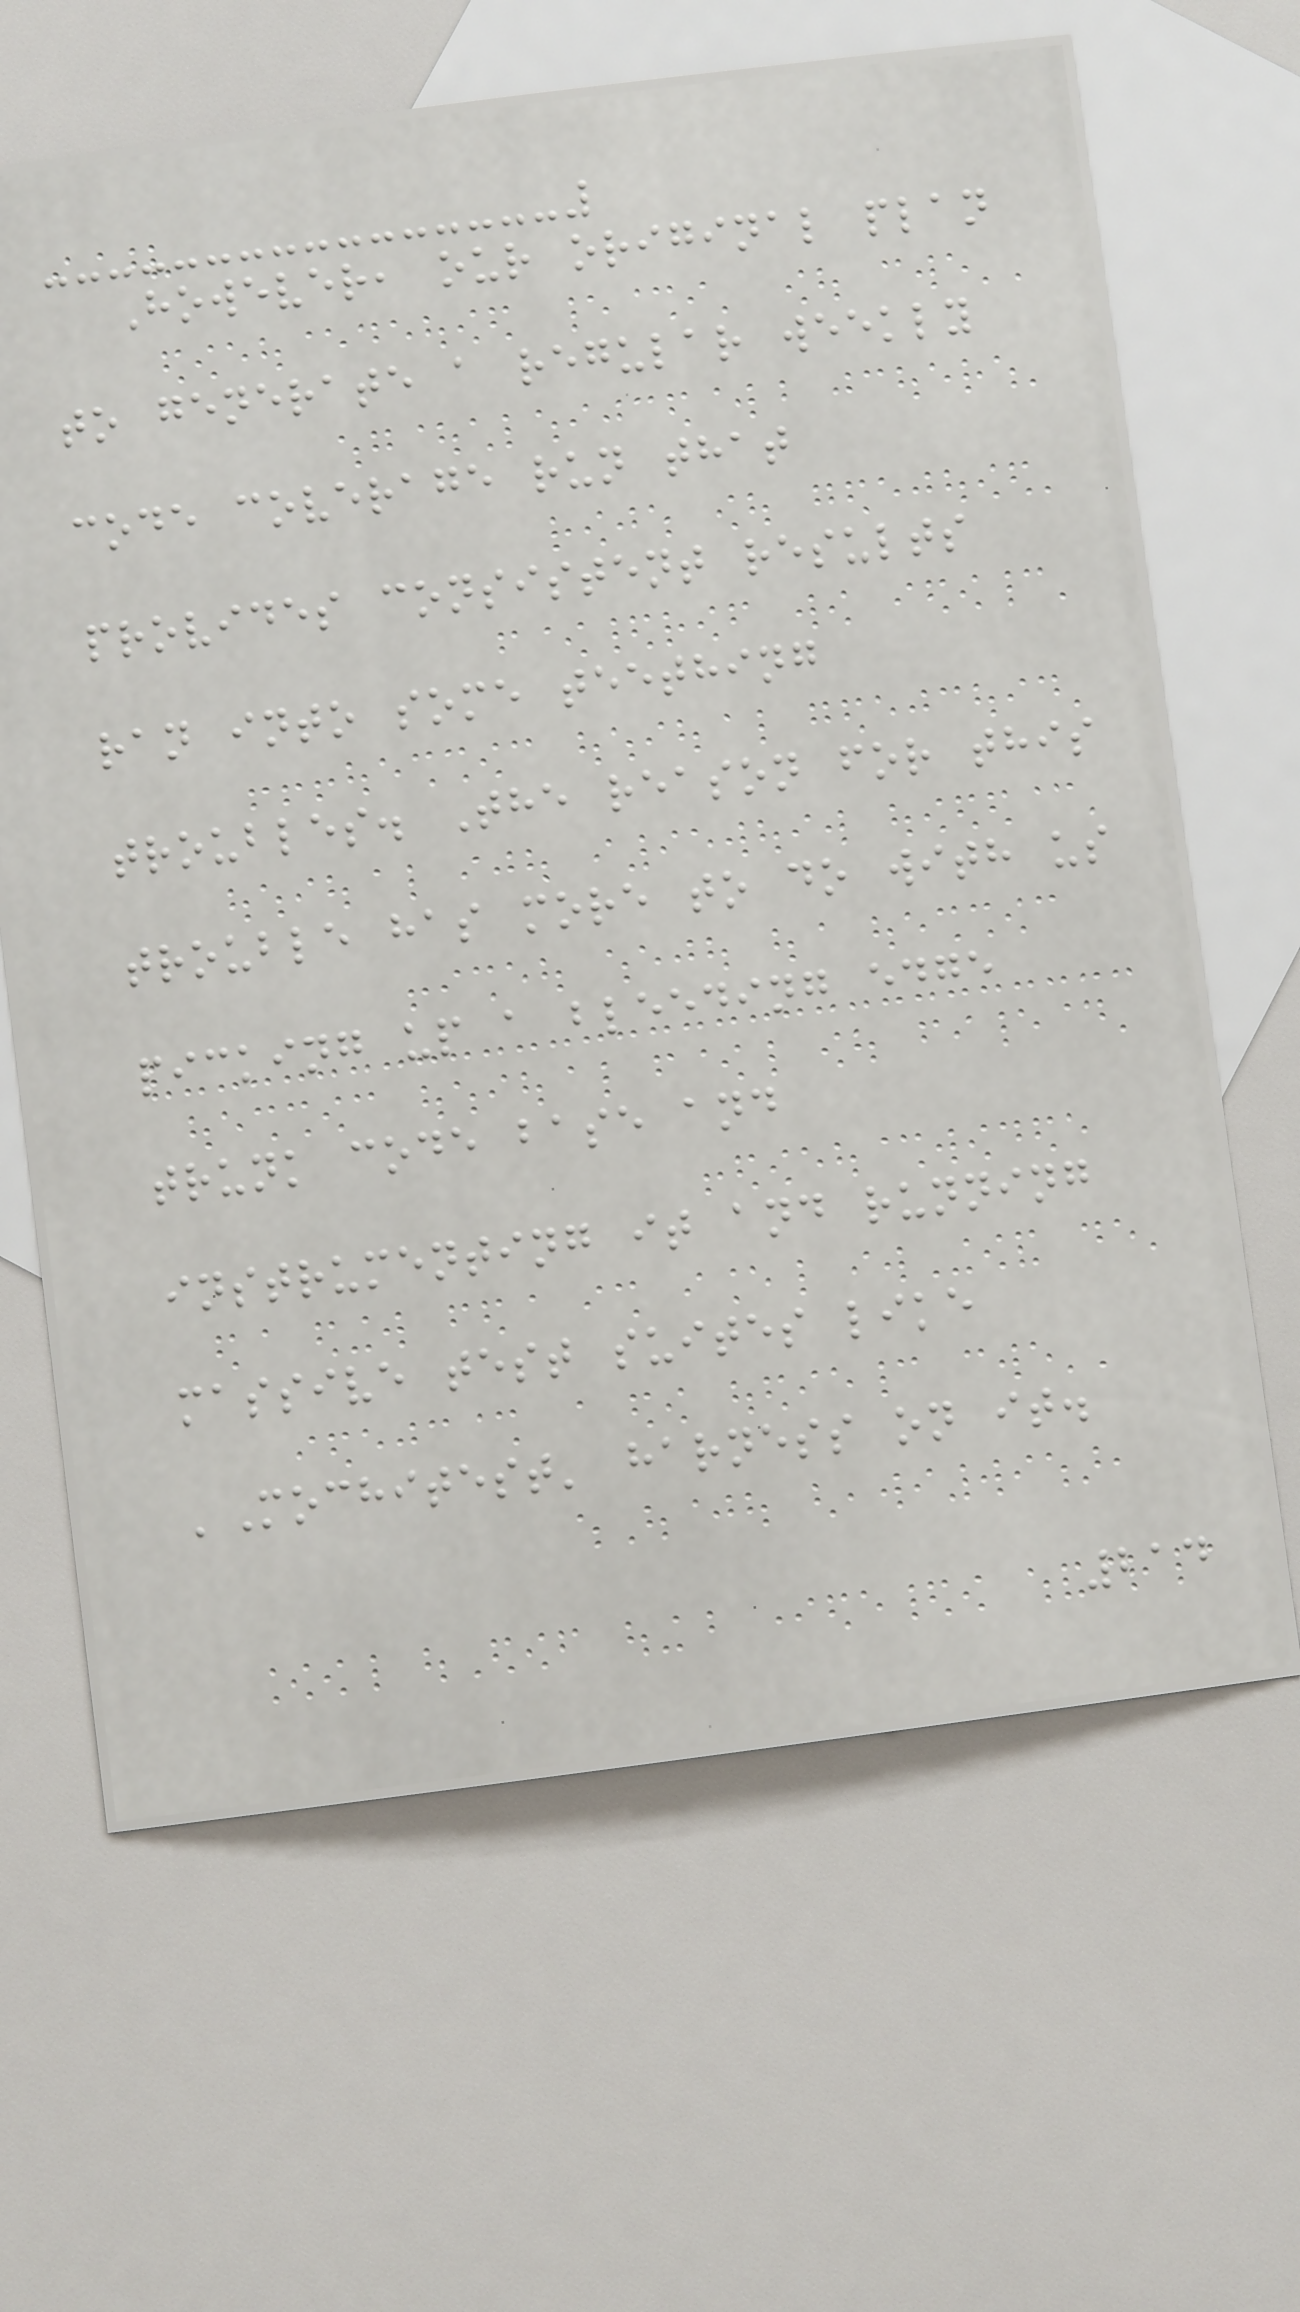However, our original plan
to generate a regular weekly
code coverage run that
provides consistent results
ran into some teething
troubles. The reason for this
trouble has more to do with us
picking up a bleeding edge
trunk code base and
instrumenting it and running
massive test suites like
'Mochitest' harness on it.
214
